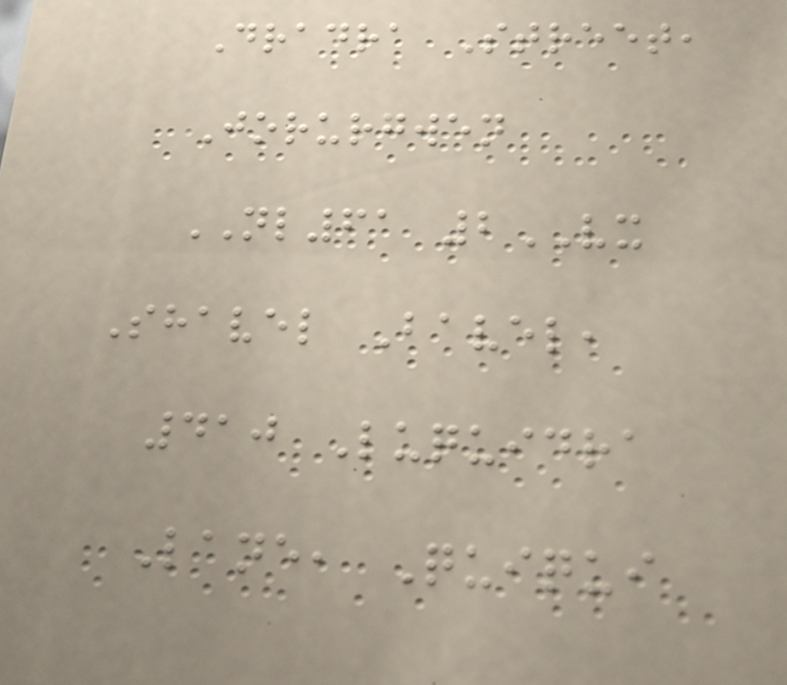Dradra Street,
Jorurgwen
NL61 2VX
Shavel Bavel,
410 Luquidra
Lane, Quiqui
